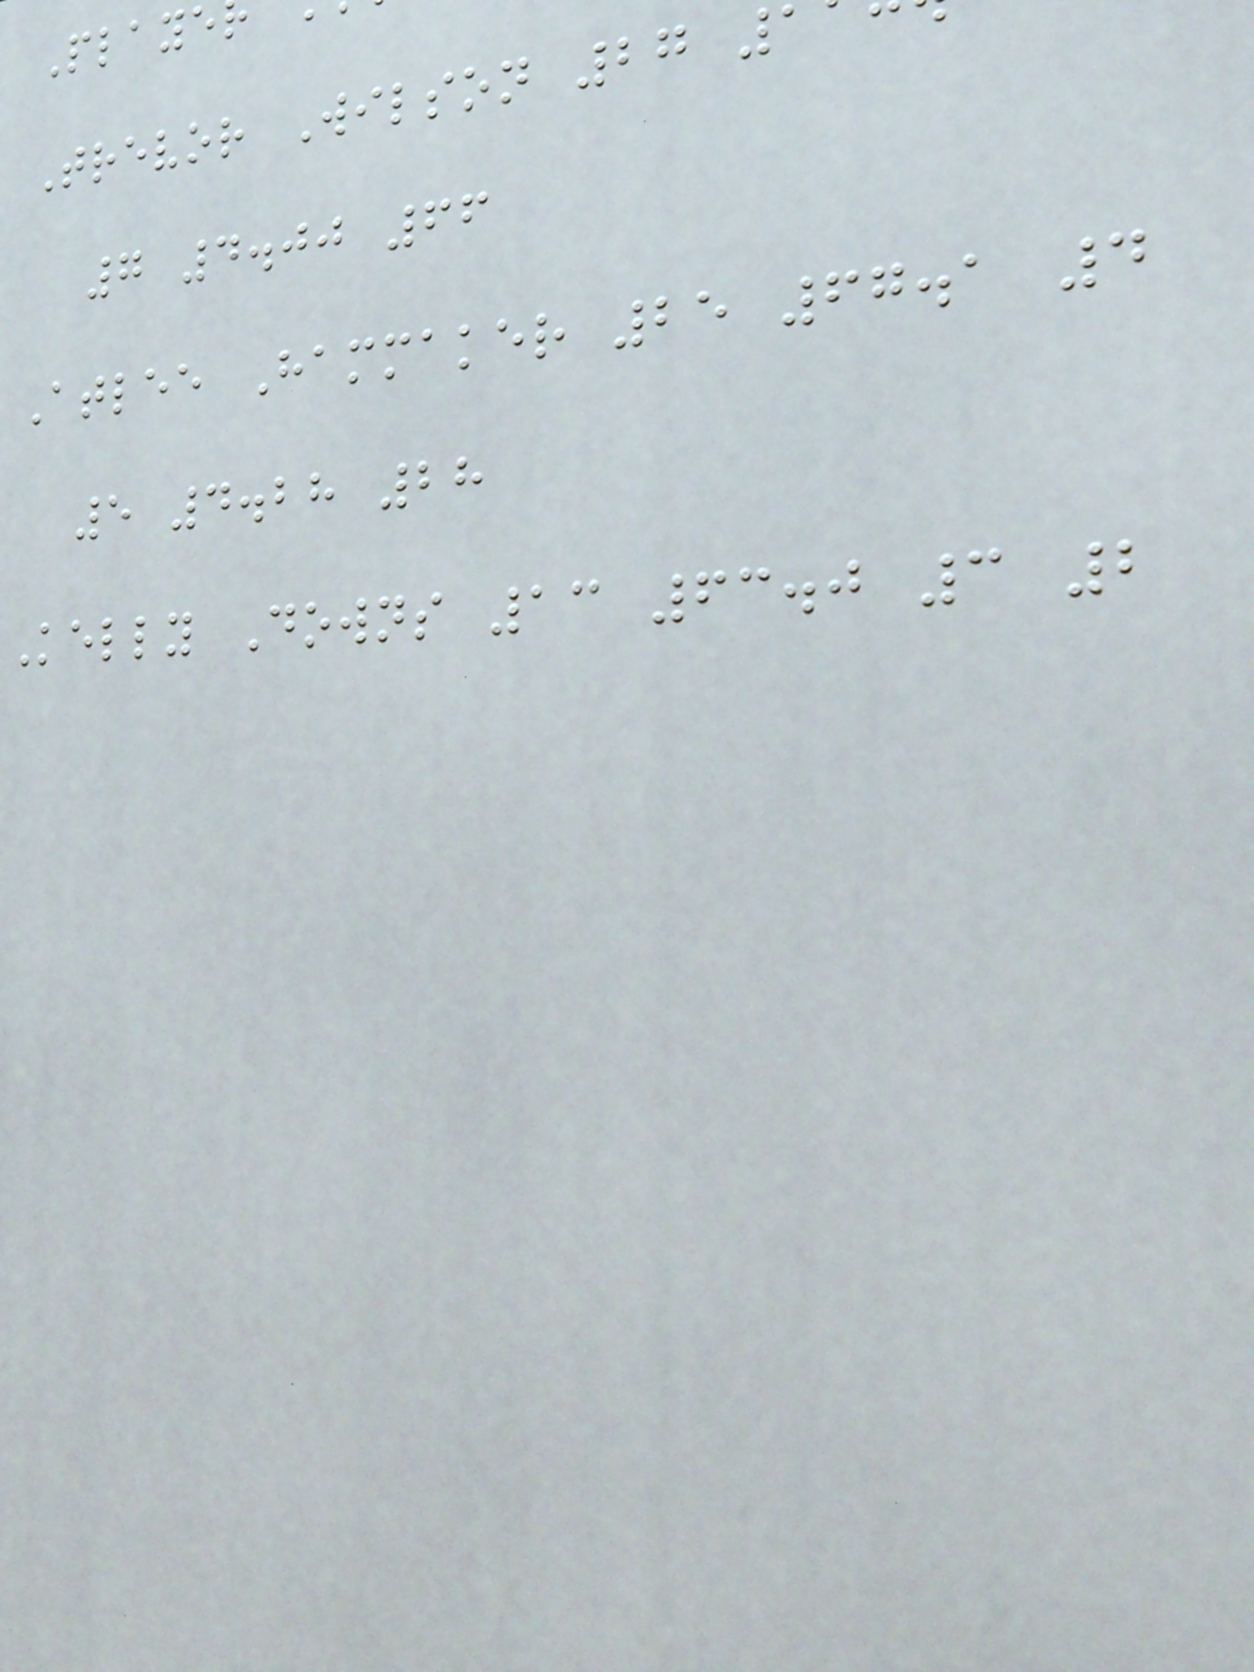Trevor Wilson 27
7 4.00 66
Atlee Hammaker 25 67.1 4
5 4.28 28
Kelly Downs 13 63.0 3 2
